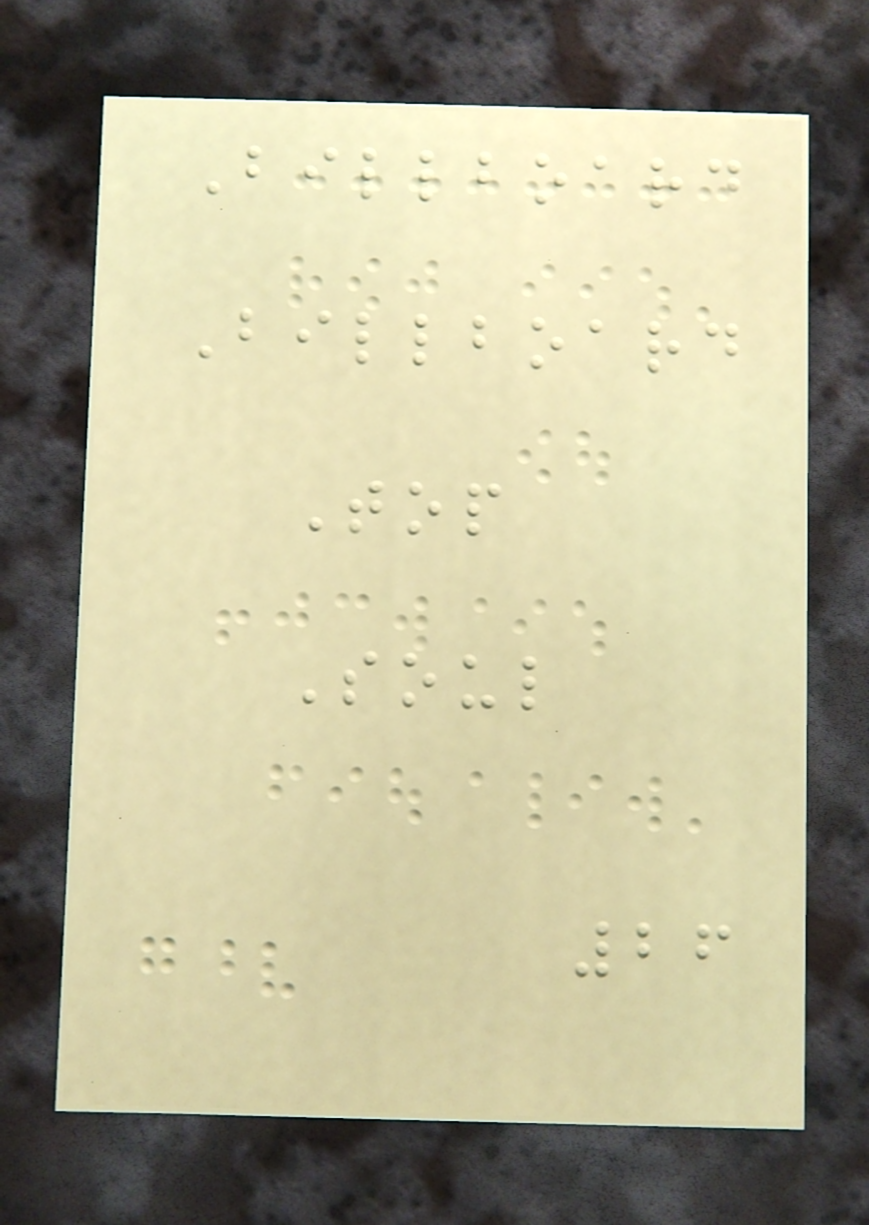Billboard
Billboard
Top
Soul
26
